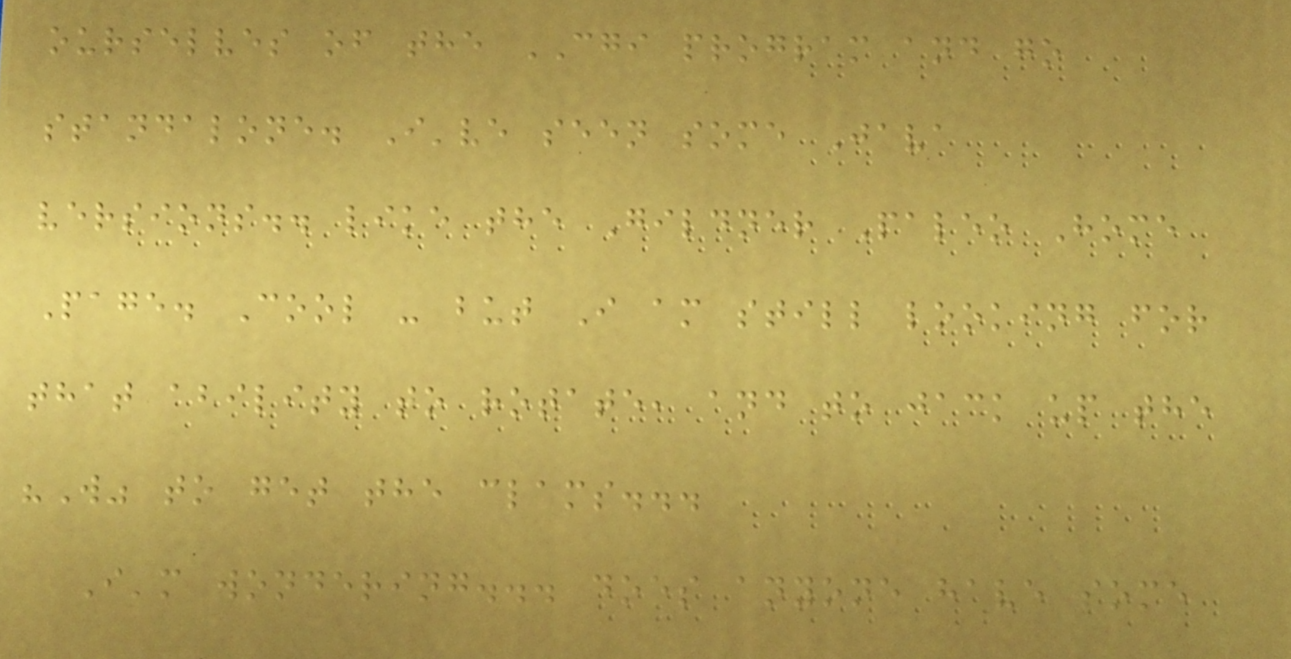ourselves of the CGI program and go
standalone. I've seen some Java
versions.. like the Gildner Paleo Home
Page. Cool - but I am still looking for
that ability to rotate, and to jack up the
"W" to get the clams...
I'm wondering... does anyone have some
